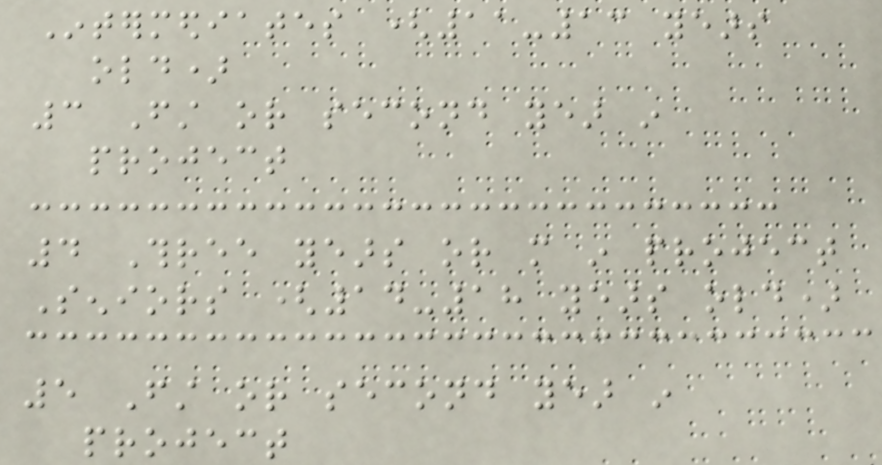Intermediates (11-13 years
old)
3 First or second year in
project
4 Three years or more in project
Seniors (14-18 years old)
5 First or second year in
project
